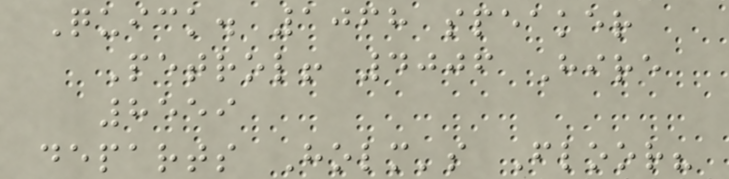Quick. 1068 speaker
Petrol! 4006 Hire
8559
departs Holm's Floor?
